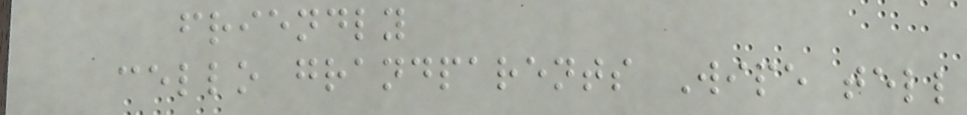friendly
cello grandparents Wipe tell
